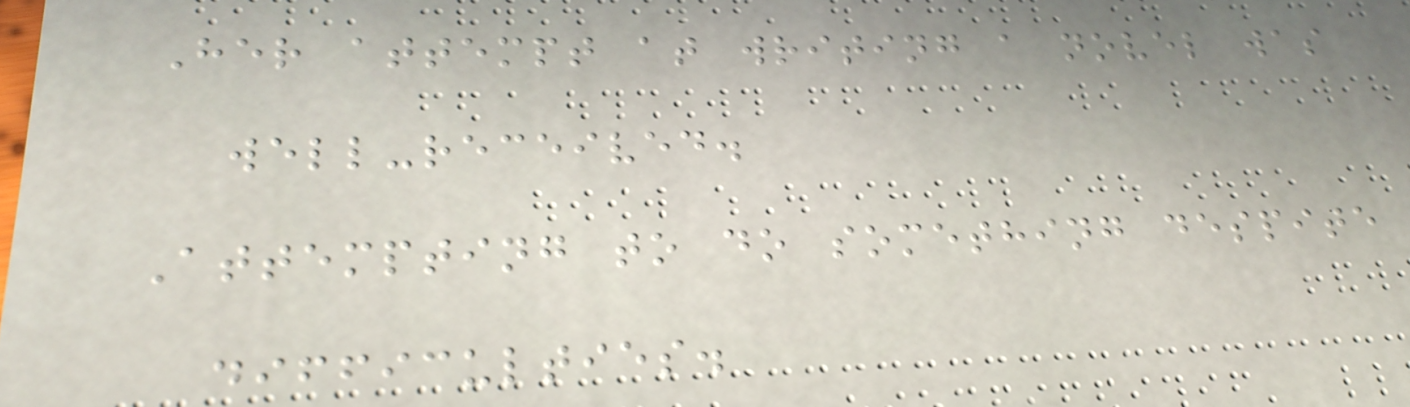Her attempt at writing a novel was
well-received.
Attempting to do something despite
difficulties.
